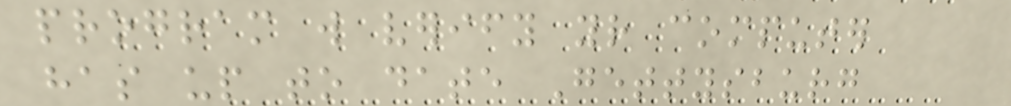program will verify your computer
has up to date Gettysburg
